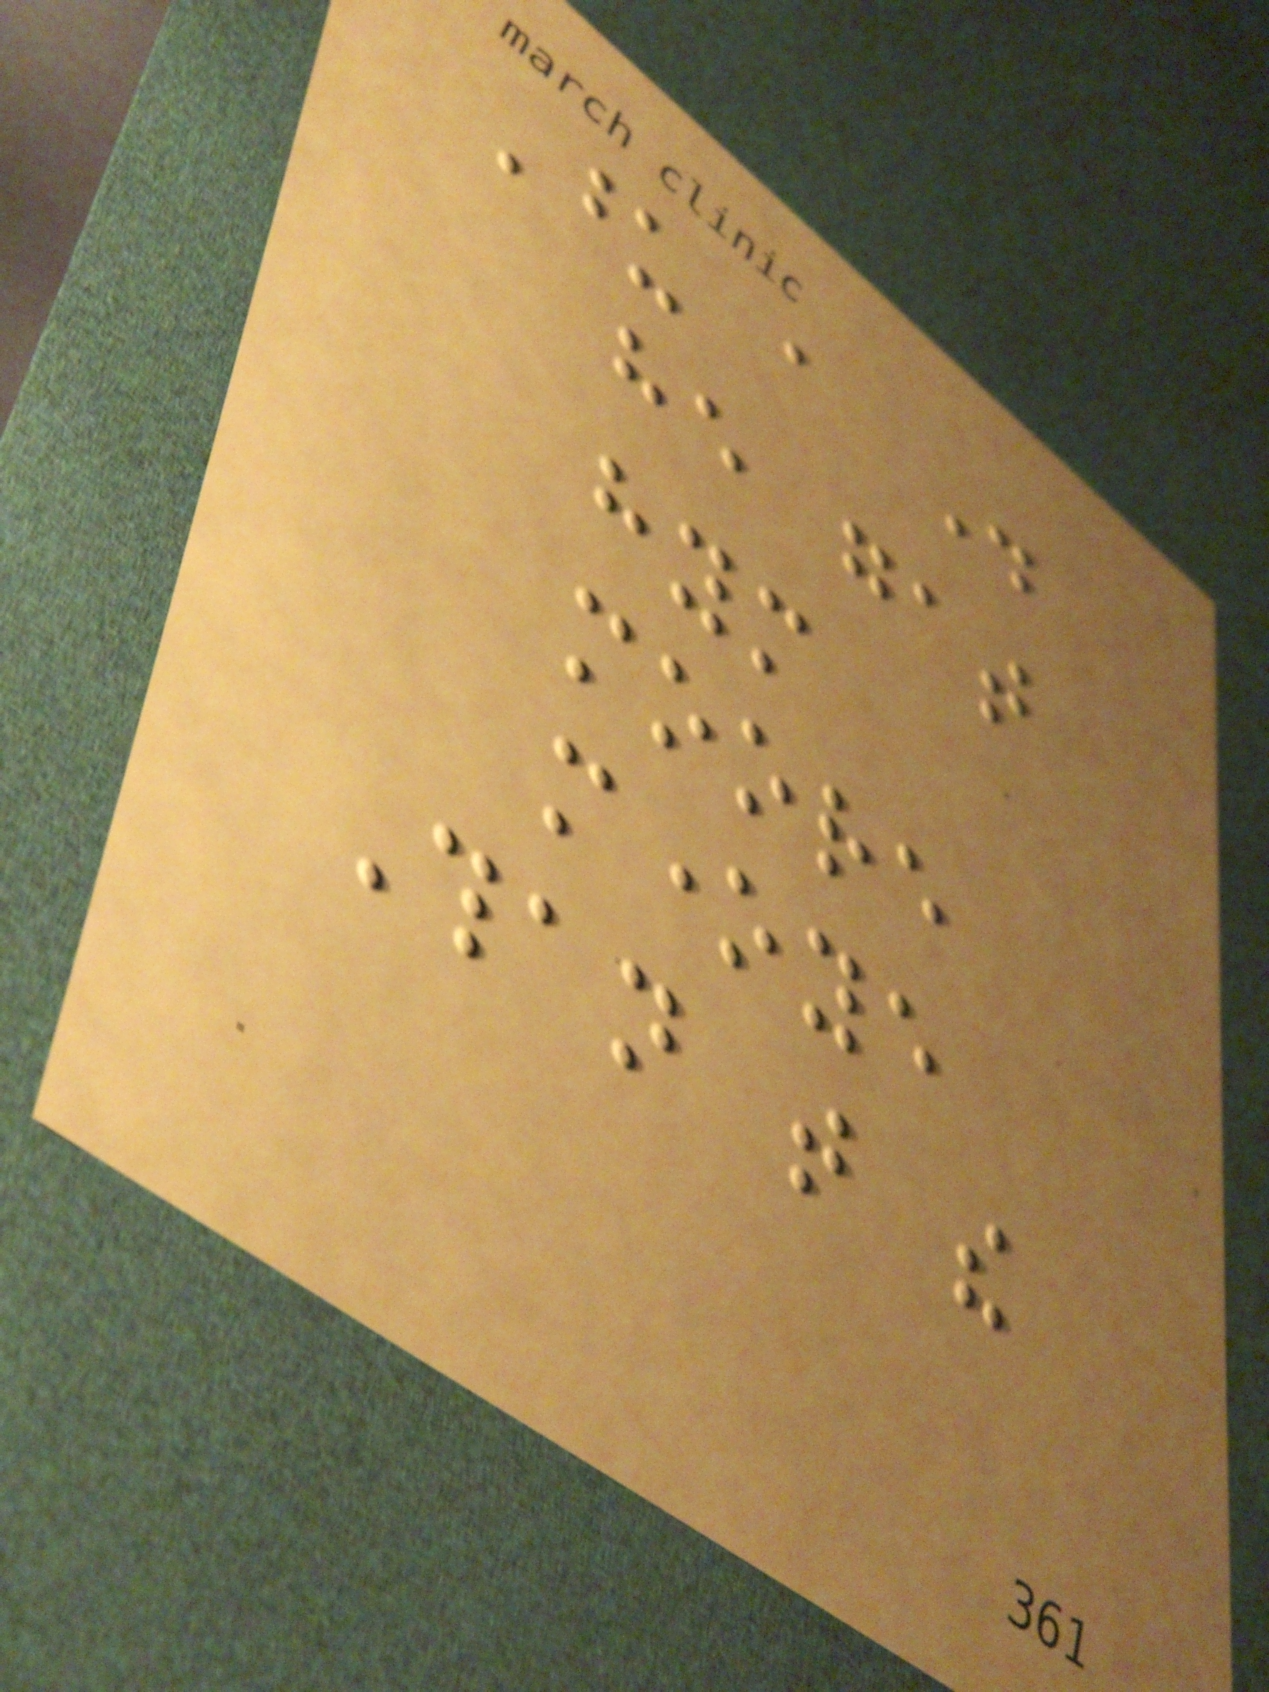Upon a day
he gat
hym
moore
moneye
Than that the
